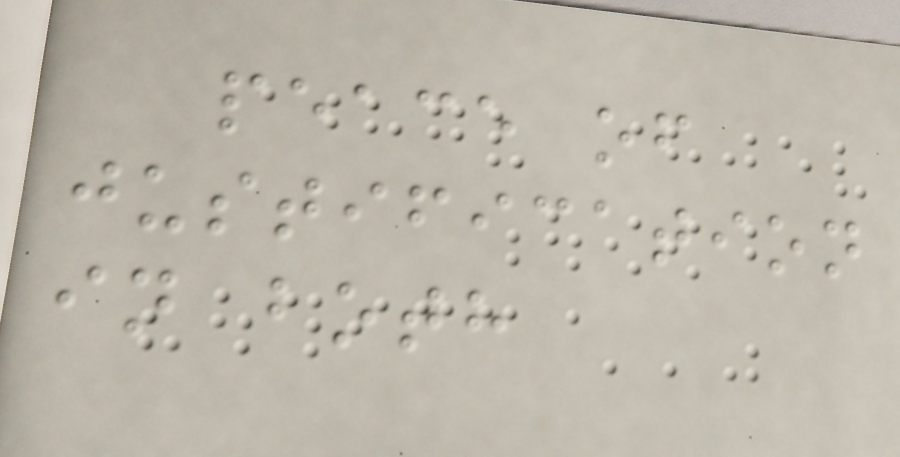peace of
justification
in both
